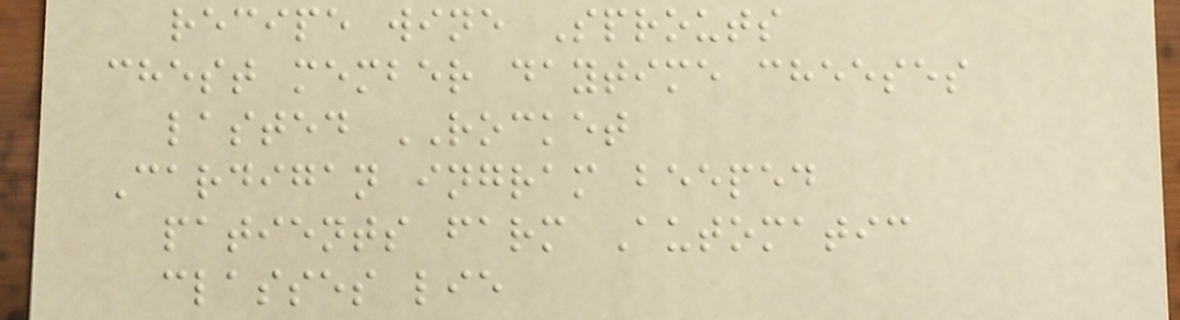recipe wine Sprouts
chest member daytime cheeses
lasted ROCKET
Cardigan ingram beeped
patients farm Automatic
classes lie
